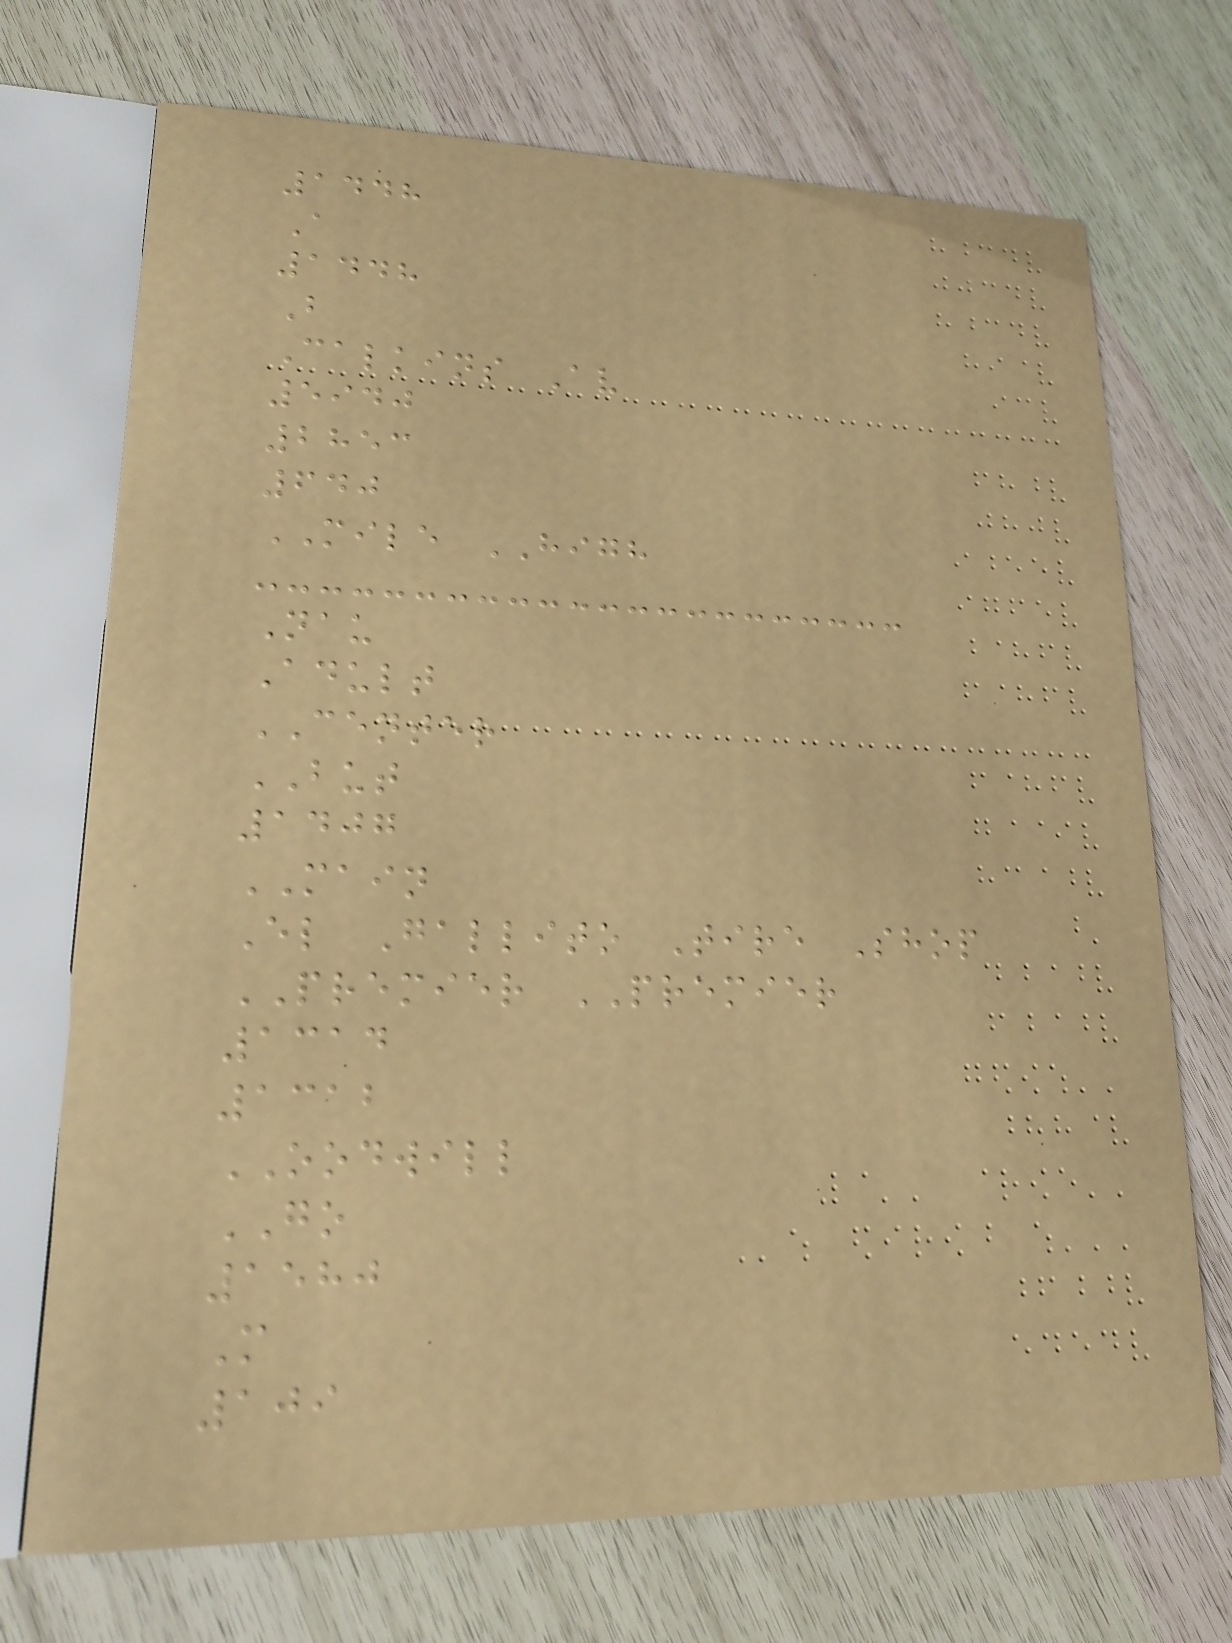1448
A
1448
B
Calkins Av
5940
2853
640
MILE HIGH
Nau
Adult
CENTER
BUT
1407
MAIN
El Gallito Tire Shop
PREMIER PREMIER
1314
1312
OODWILL
GO
1580
M
109
